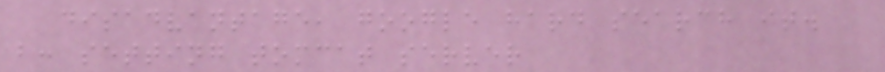disadvantage, google hard search it.
b: setting tomcat server
